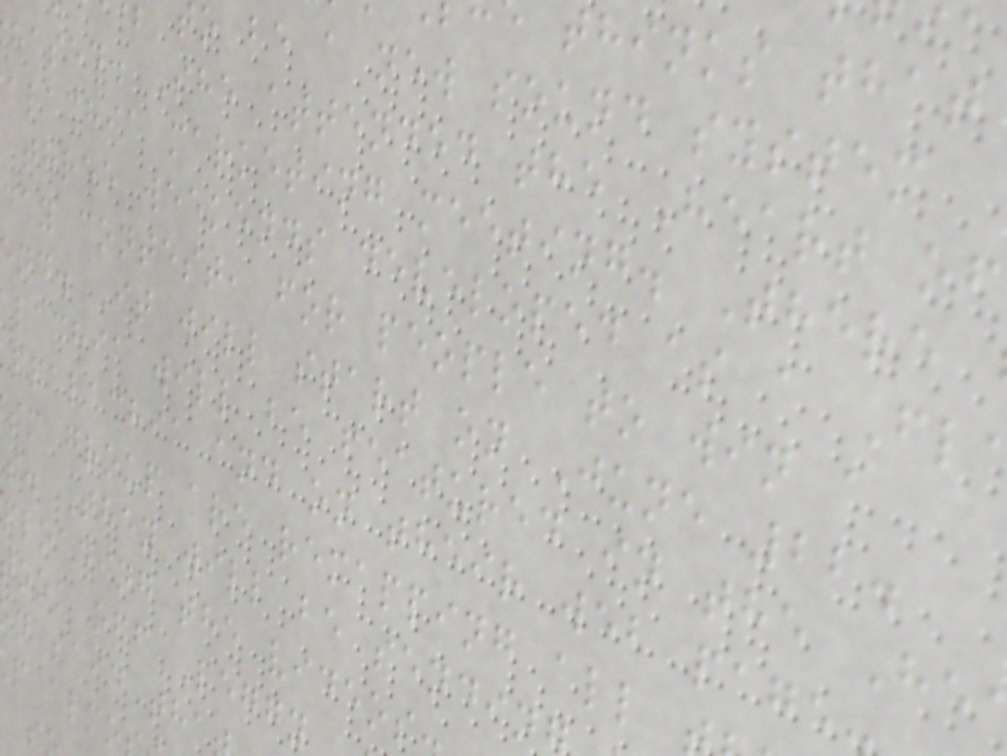thinks that
to be a new sound system
hased. She attended the Heart of
alachia marketing meeting. There
three weekends developed as a Fl
day contest, for people to win a
nd. It will start on June 22.
lachia will be featured in the He
ppalachia and on their web page
sm group are remapping all
s. They will be sendin
ploading the videos
took off Peggy
n said tha
